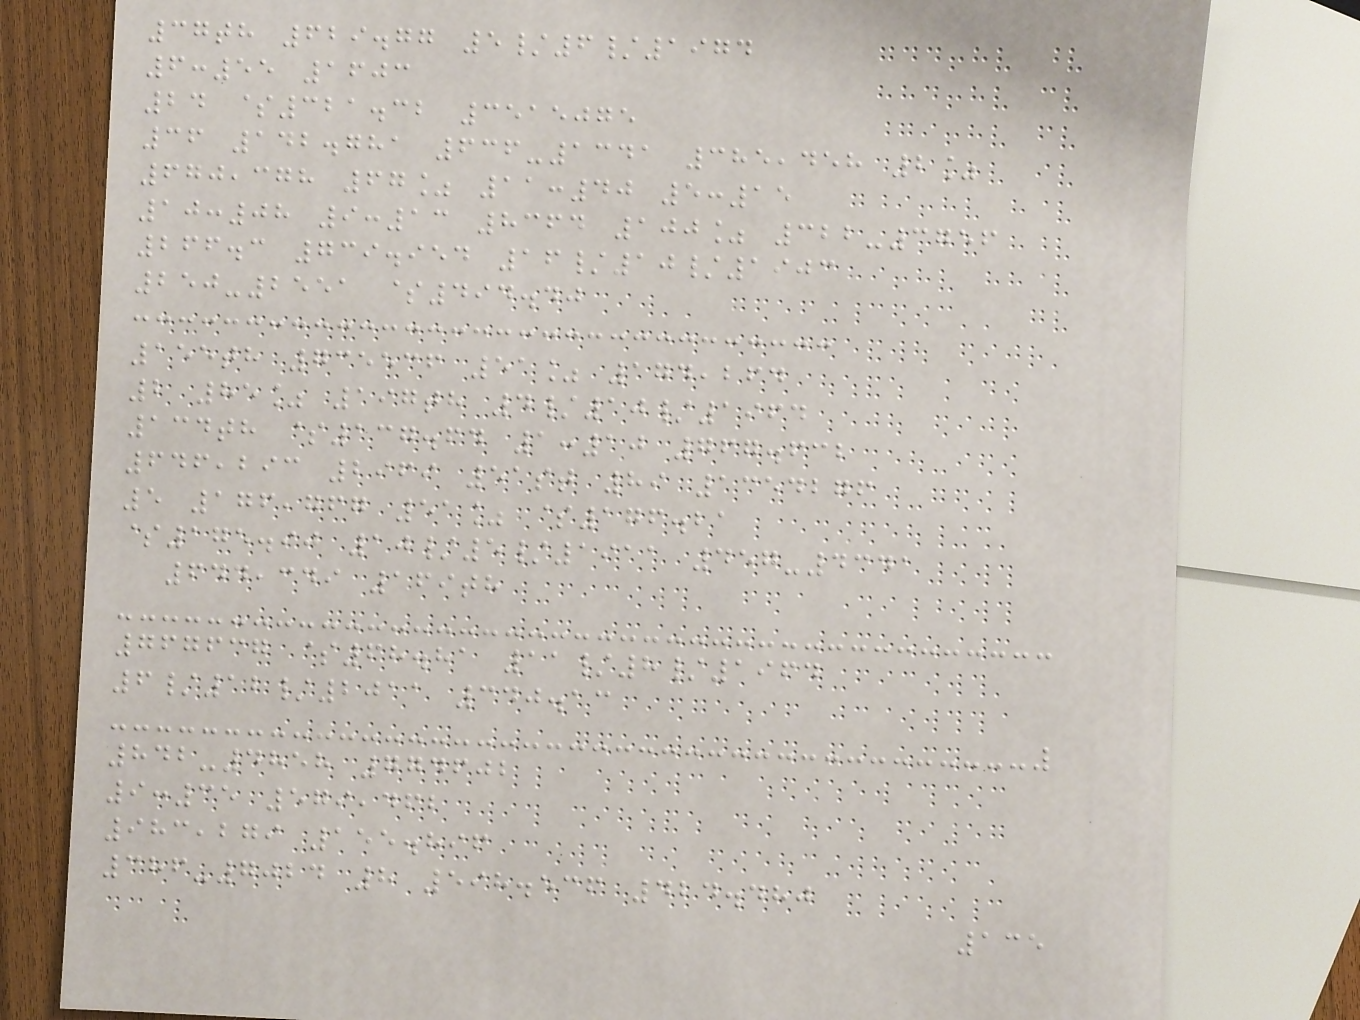37th 629.77 5/6/1974
6:55 1603
24 $321.32 3515075
36 142.781 636-1341 385,458 2%
670,378 67% 11:40 5:15
10:08 9:13 8364 100% 322-3756
266.3 739.954 16/10/1903
250-2551 $494.40
155th 735536 51% 174,264
2 85% 197th 4/10/1964
134th $137.64 1:10 767.632
646,293 2969 51st 89 1354276
5 176,767 51% $176.21
$175.90 10/5/1911 457-4341
644,349 169th
767637 $68.81 11/8/1964
6/12/2011 340.13
842-4858 774602
9:35 579,462
983,279 155.896
386-7024 8 598.536 424.480
135
